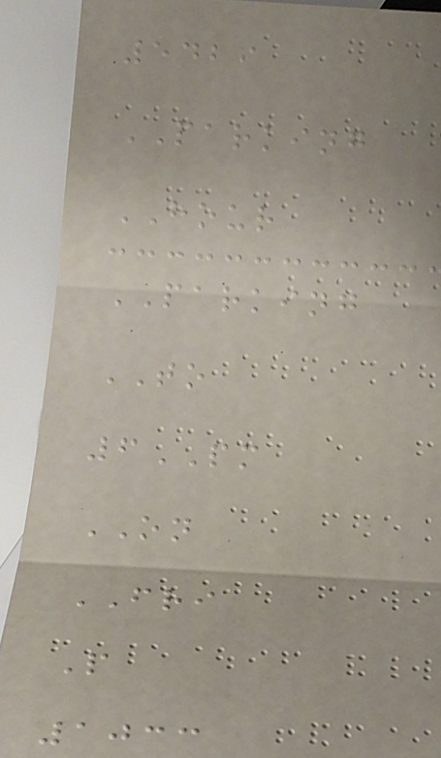5429
PARKING
HOUR
PARKING
TO
6PM
ON
FRI
P
1033
